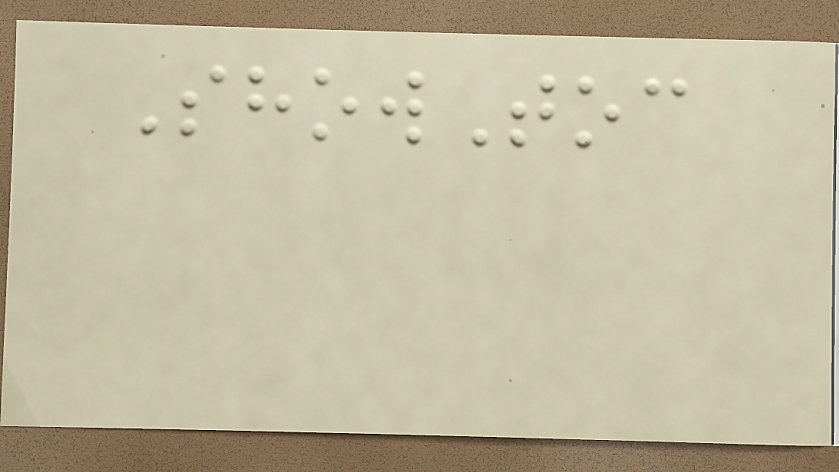ShowToc
